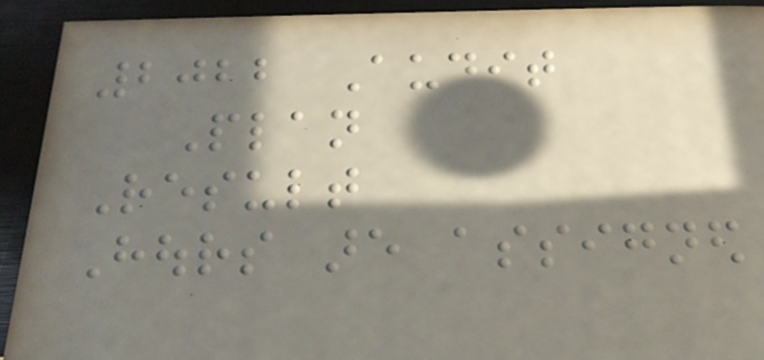2022 Audit
Plan
Result
Hours are assigned
